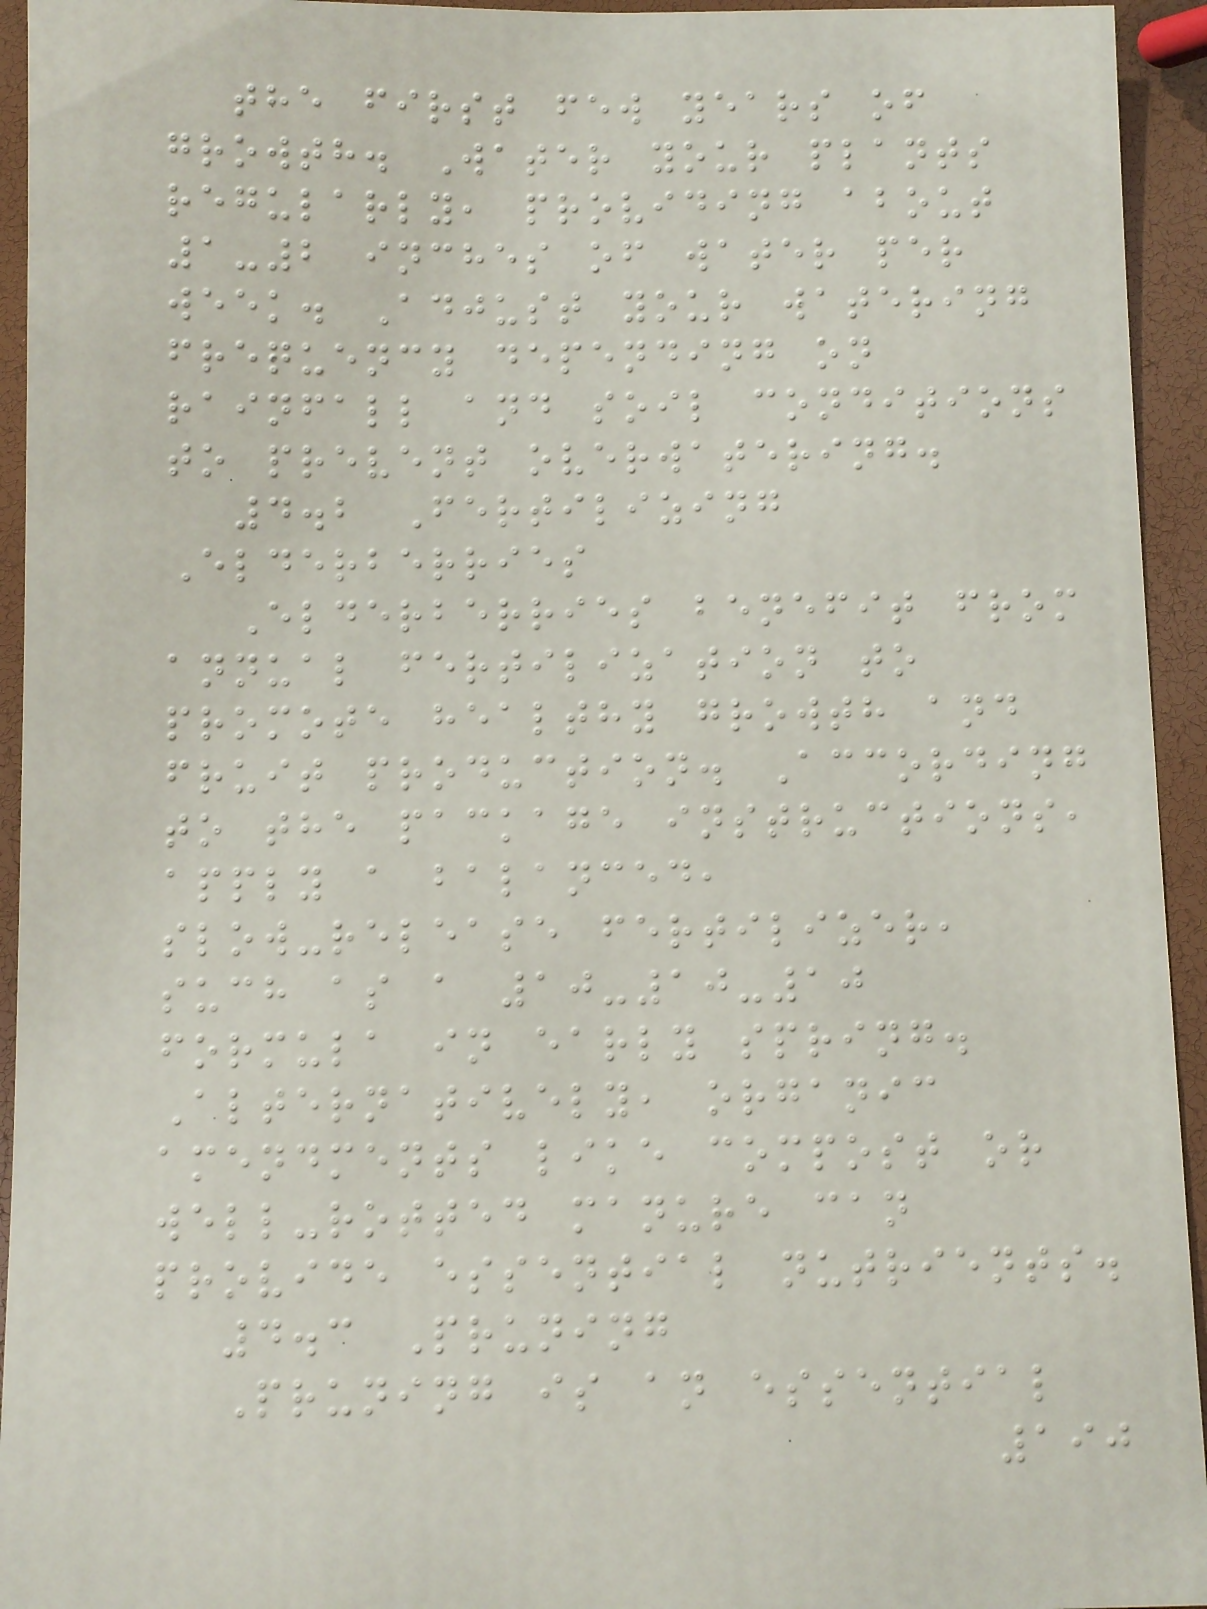the first few years of
growth. Water your plants
regularly, providing about
1-2 inches of water per
week. Adjust your watering
frequency depending on
rainfall and soil conditions
to prevent overwatering.
4.2 Fertilizing
Elderberries
Elderberries benefit from
annual fertilization to
promote healthy growth and
fruit production. According
to the package instructions,
apply a balanced,
slow-release fertilizer,
such as a 10-10-10
formula in early spring.
Alternatively, organic
amendments like compost or
well-rotted manure can
provide essential nutrients.
4.3 Pruning
Pruning is an essential
190
